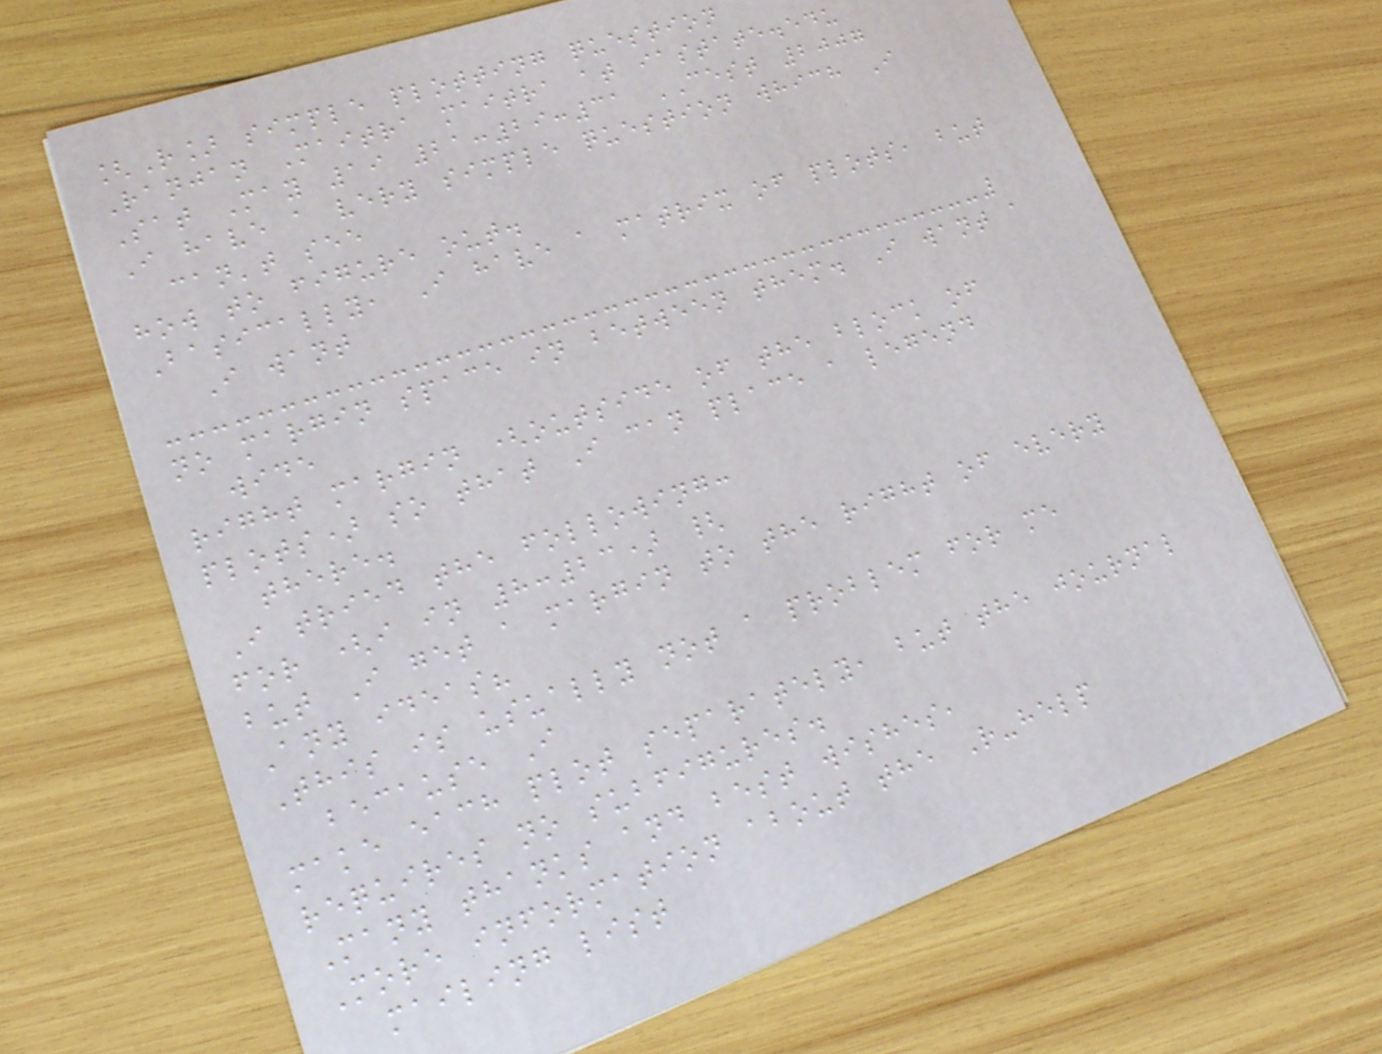[R] simple plotting question
Ranjan Maitra maitra at iastate.edu
Sat May 19 21:29:31 CEST 2007
I have a very simple question which I
can't see
how to figure out.
Basically, I have a matrix of plots, but
I want
no margin space in between them. I want a
wide
right margin (outside of the block of
plots) so that I can place a legend
there.
I tried the following:
for (i in 8:23) {
but I get a margin to the right of every
Any ideas?
This is usually not a problem for me
because I
make each plot separately, but the journal
requires no subfigures.
Many thanks and best wishes,
More information about the R-help
mailing list
